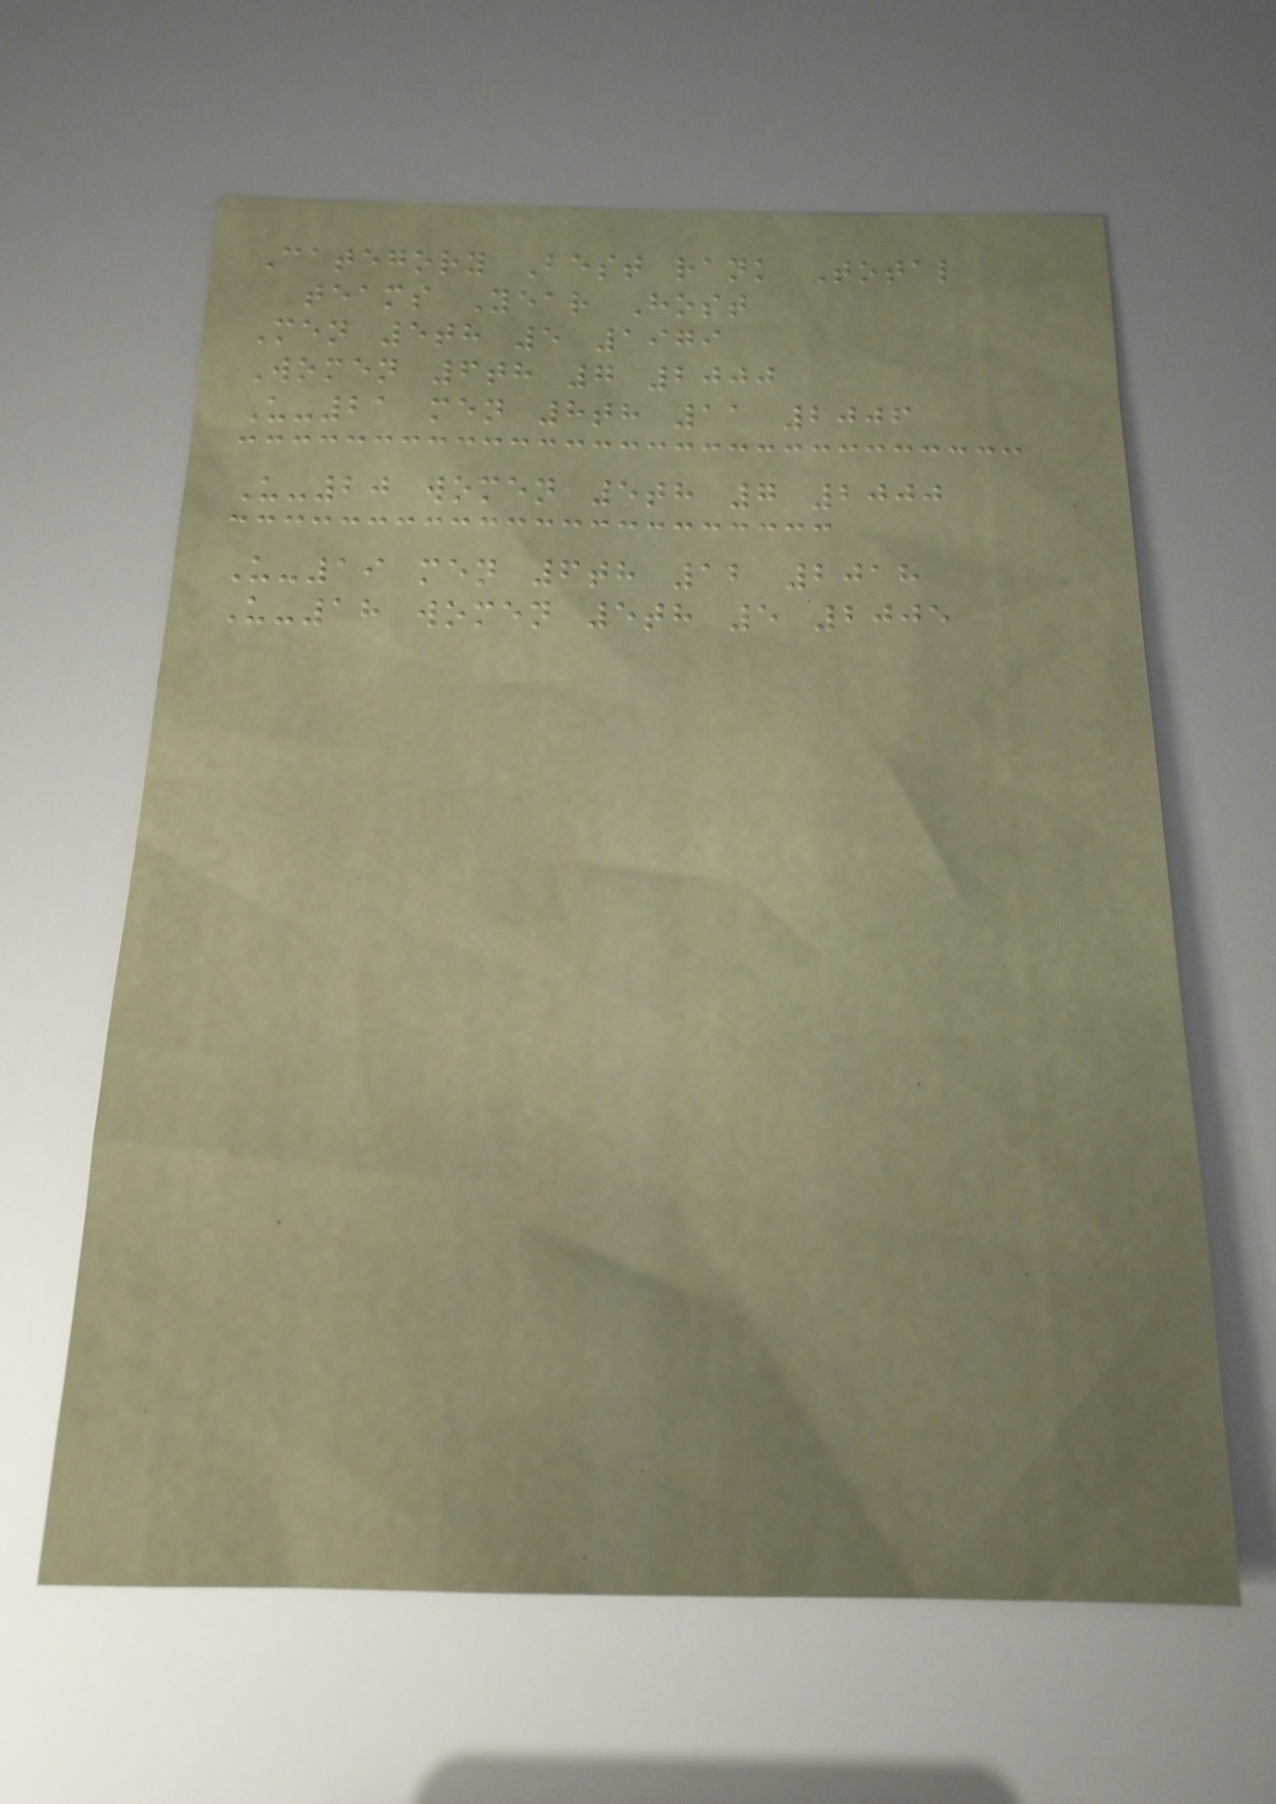Category Best rank Total
teams Year Host
Men 5th 5 1979
Women 6th 7 2000
U-21 men 8th 11 2006
U-20 women 5th 7 2000
U-19 men 6th 12 2018
U-18 women 5th 5 2005
